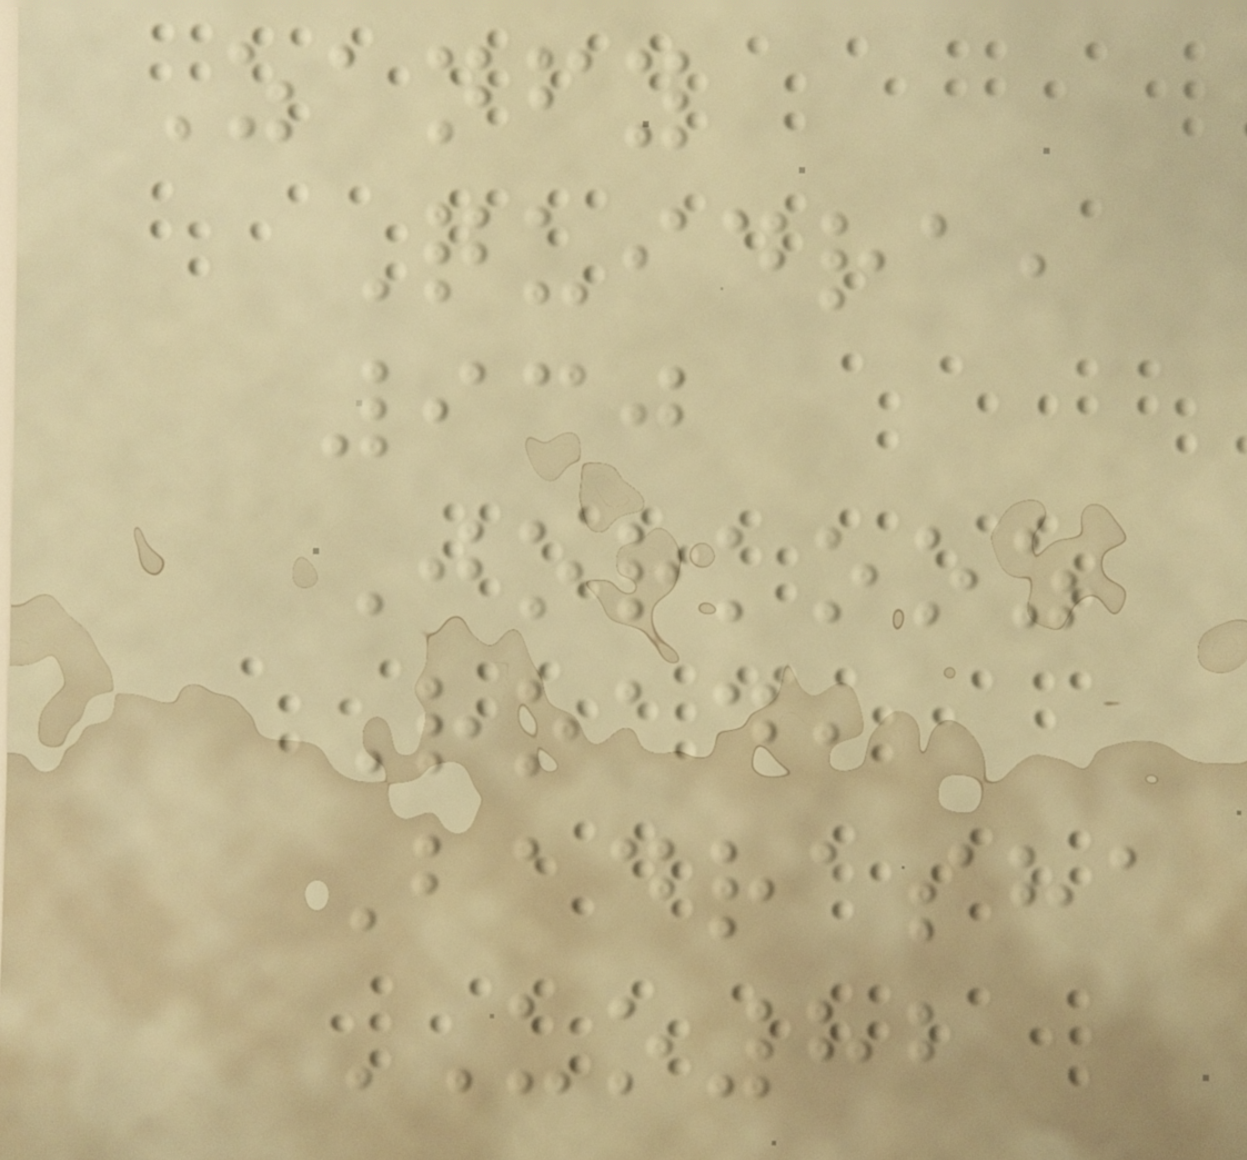Zanfy
Quidra,
930
Jorkooz
Road,
Badrasha
UO82
